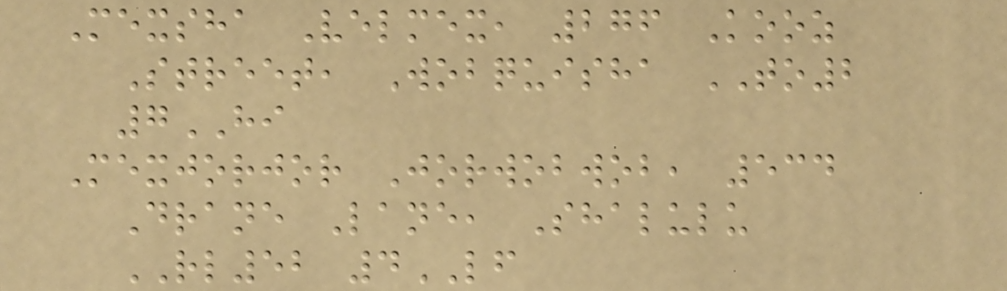Mexsha Velmex, 276 Kooz
Street, Wobquisha TO2
7HI
Mexjorjor Jorwobwob, 534
Drane Lane, Shalulu
RL52 4LF
